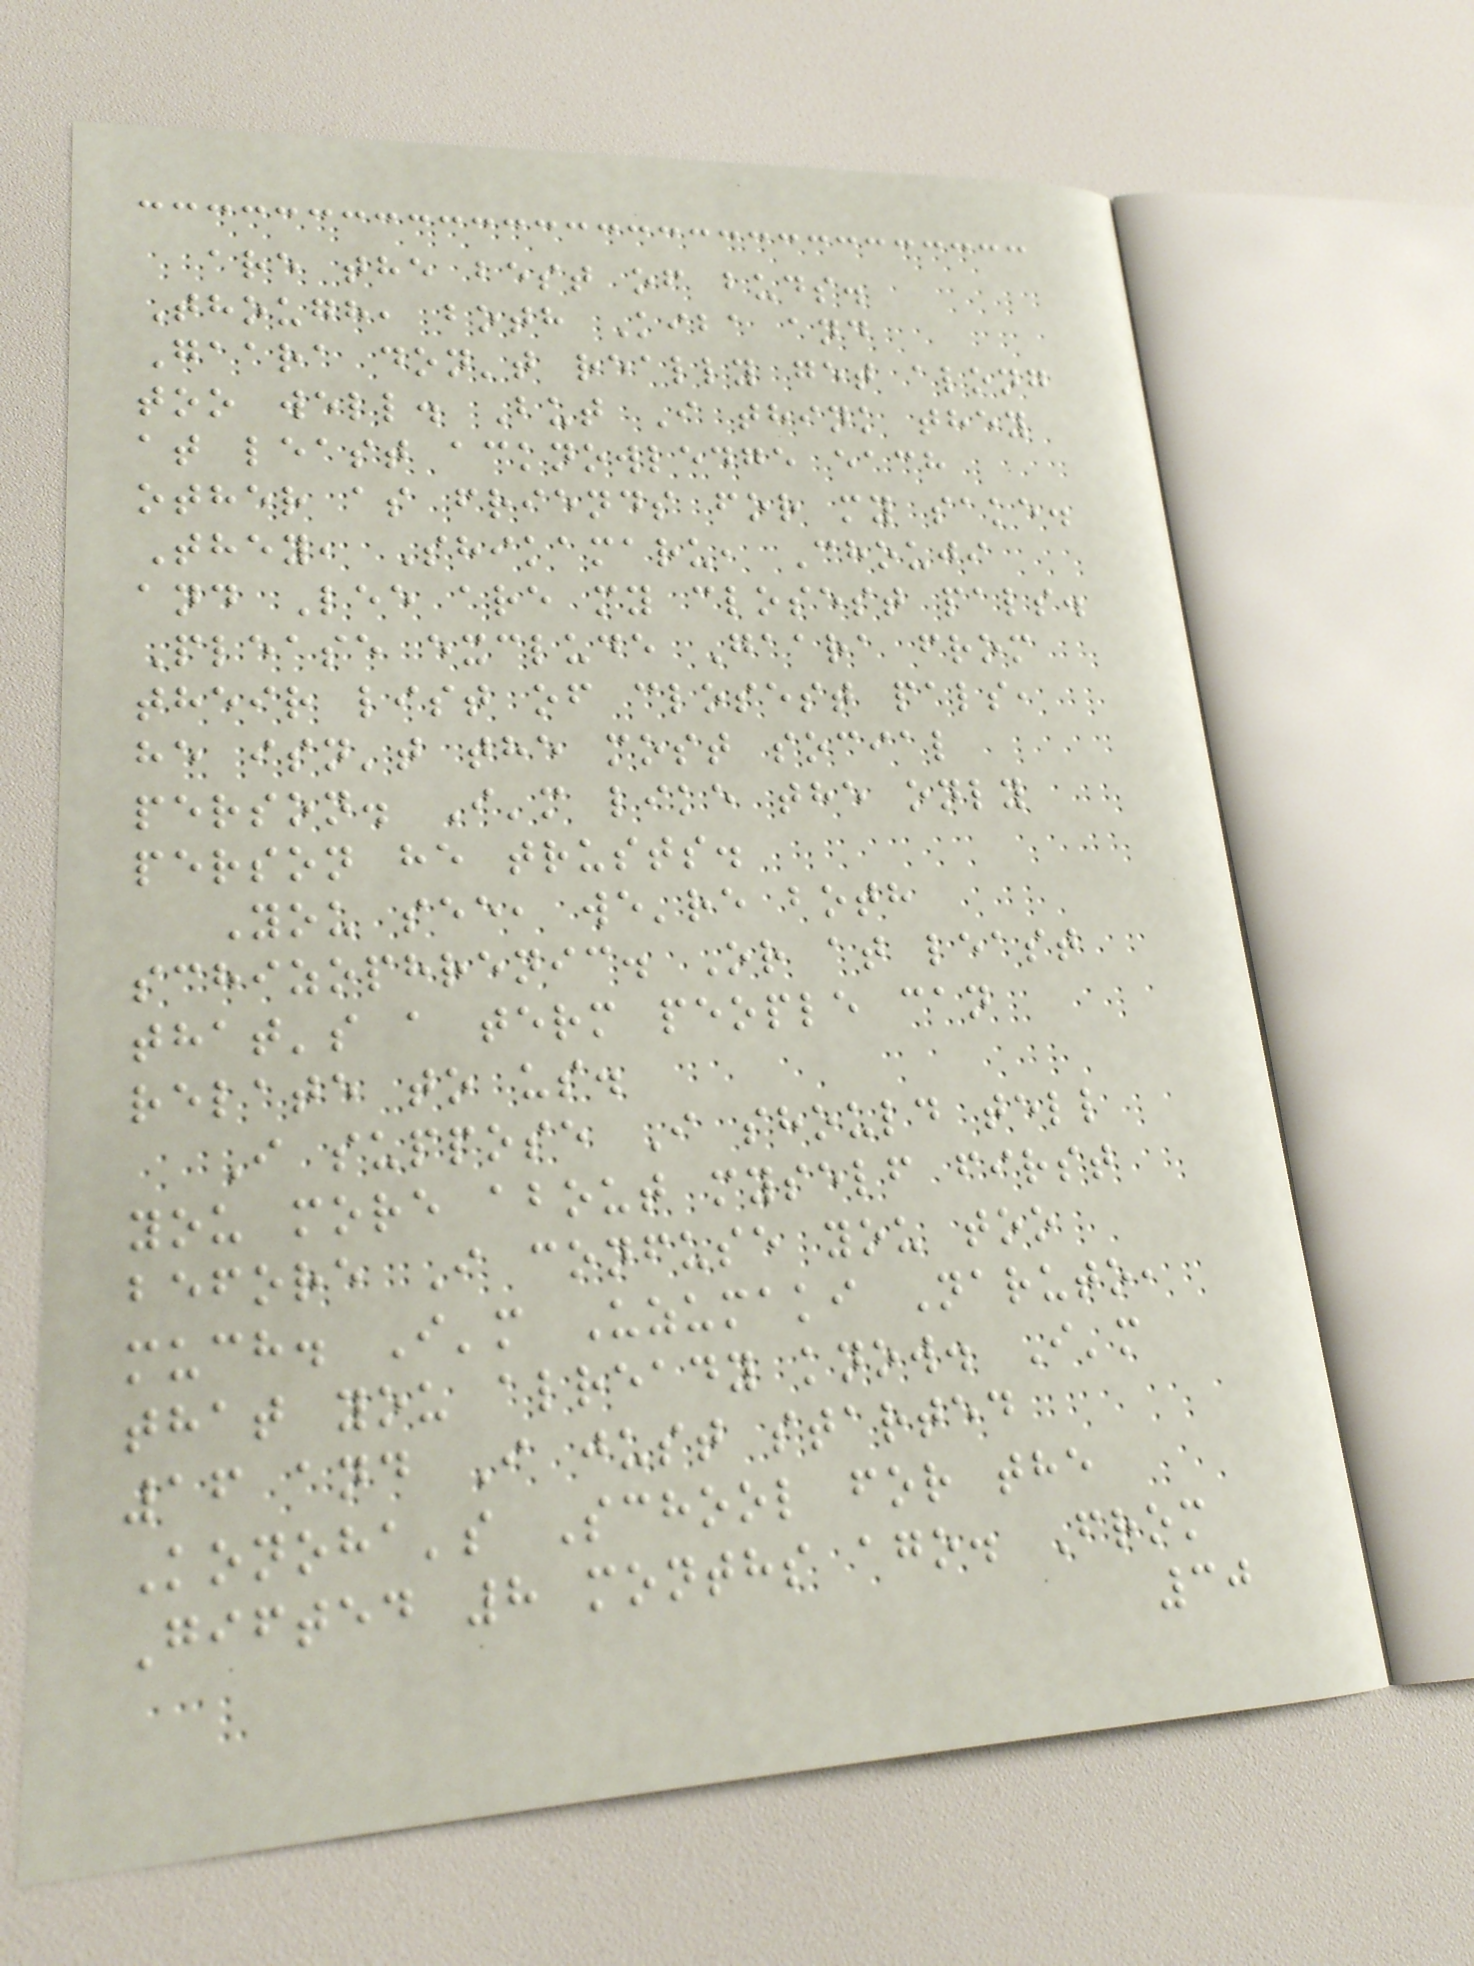are the best of buds.
Though, both Kiba and
Gaara don't really get along
too well. But I think they
at least acknowledge each
other as friends for my sake.
They, Shikamaru, Chouji
and Lee are my closest pals.
Please exclude Gaara from
their list of closest pals,
he isn't the most social
person. I'm like the only
person he trusts.
You see, we're both
schizophrenic. Or at least
that's a term people can
relate to us.
I suppose I should tell
you more about myself first
before I confuse you too
much. I'm Uzumaki Naruto,
that you already know. I'm
16 and I just started
Konoha's School for the
Gifted 8 months ago. From
30
